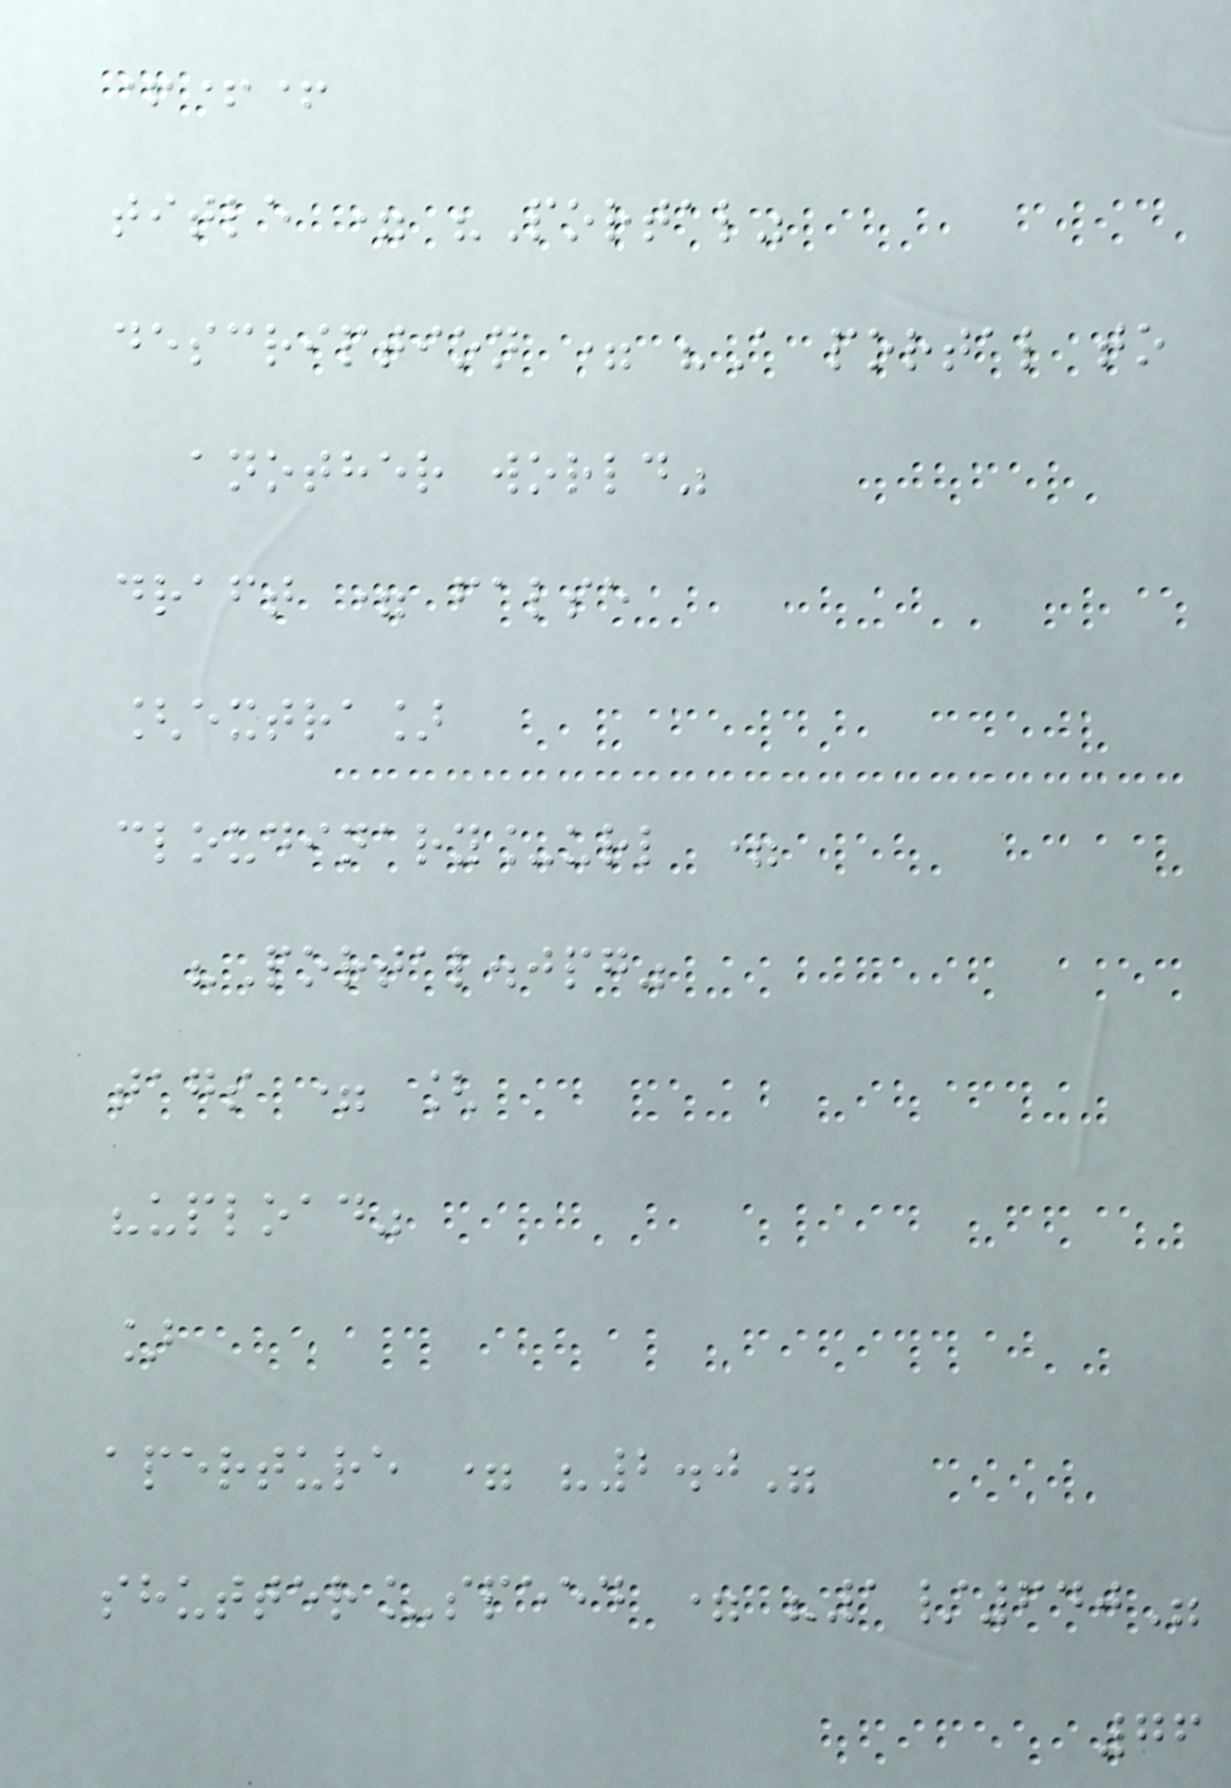+++
title = "Portal"
description = "A portal to
another world"
draft = false
[extra]
cloudinary_url =
"Portal.jpg"
tags = [
"upload"
]
aperture = "2.0"
shutter_speed = "1/640"
76
